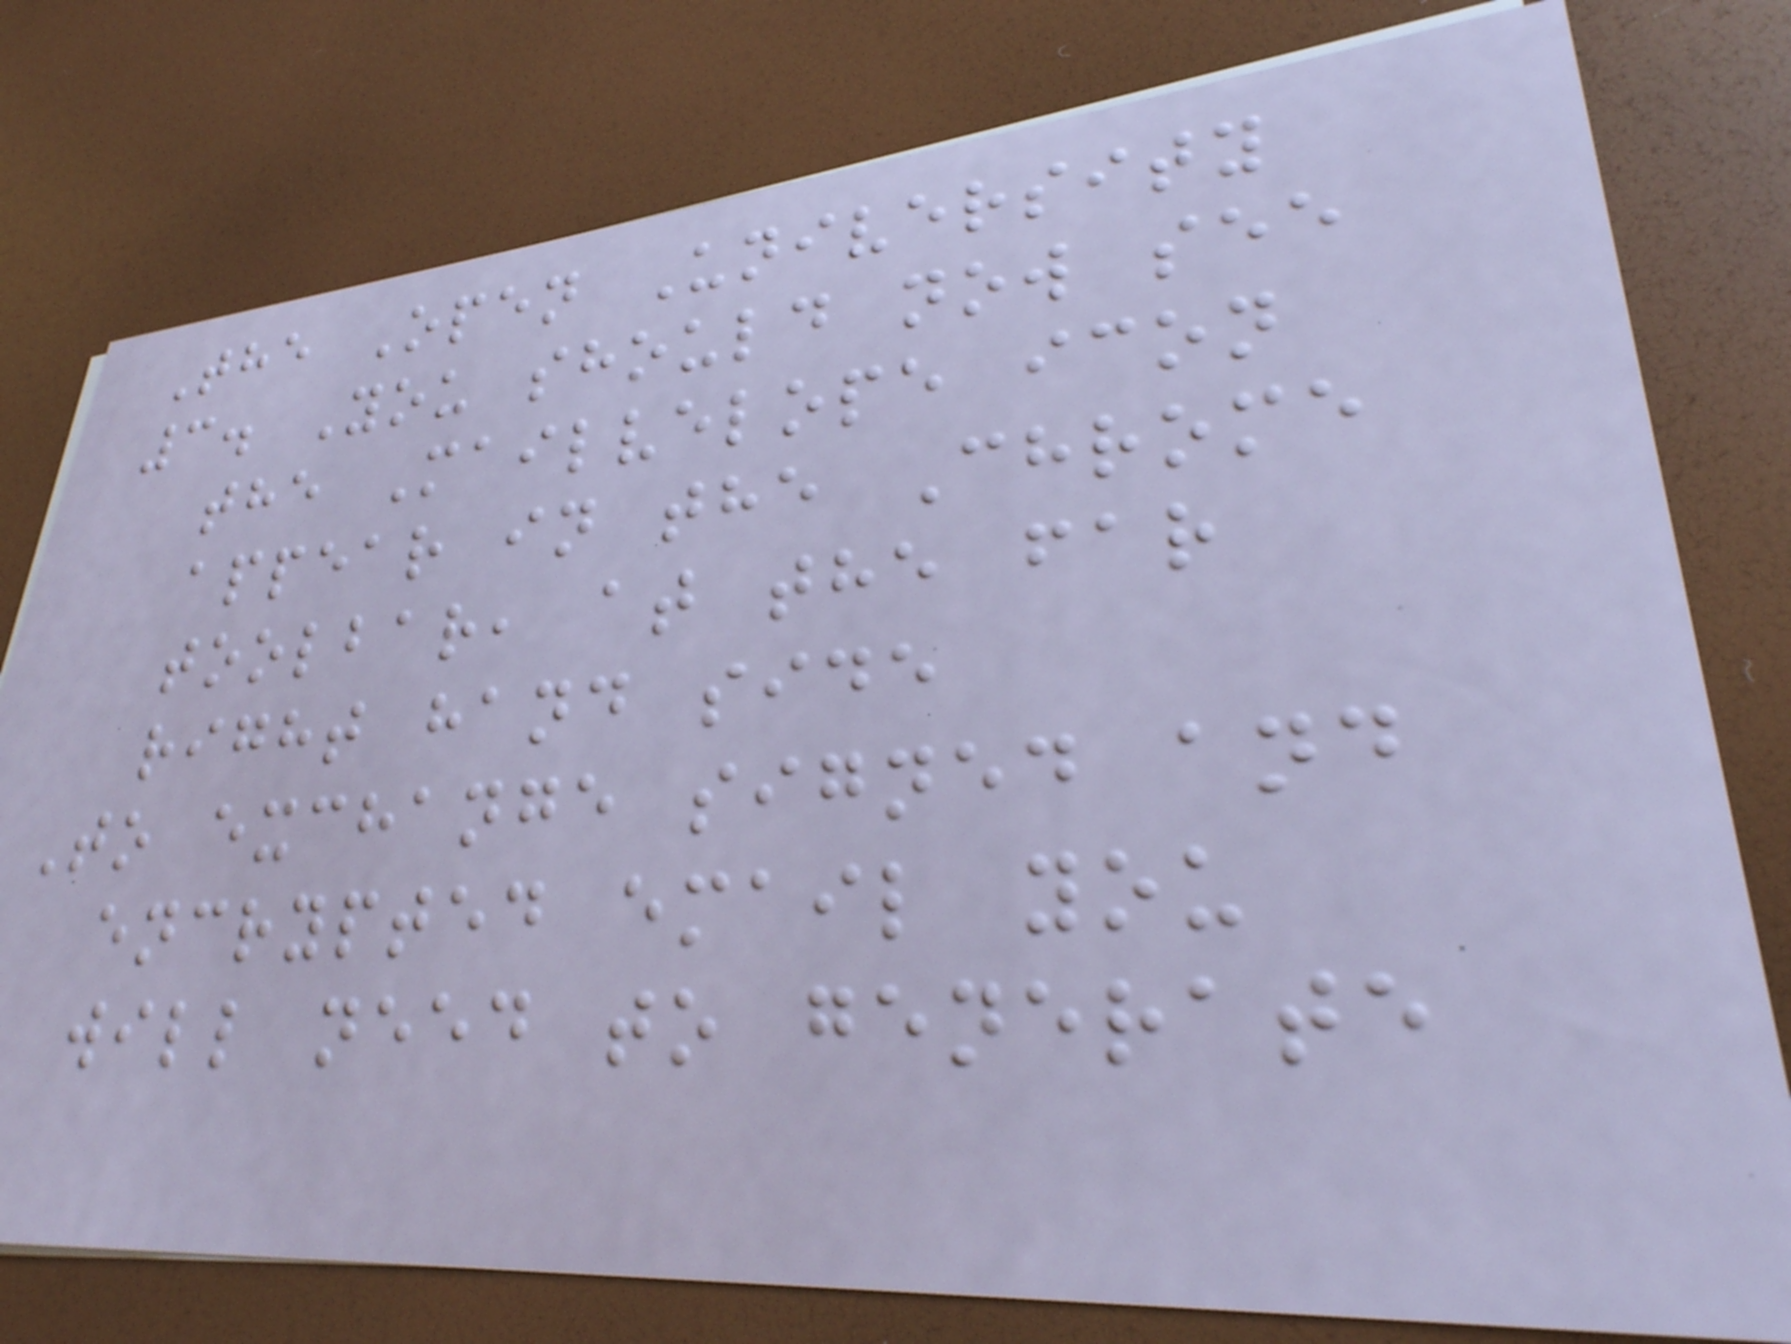The Open University
3. You should now see
the Mailvelope icon
appear in the Chrome
toolbar, at the far
right hand side
To exchange signed and
encrypted email you
will need to generate
